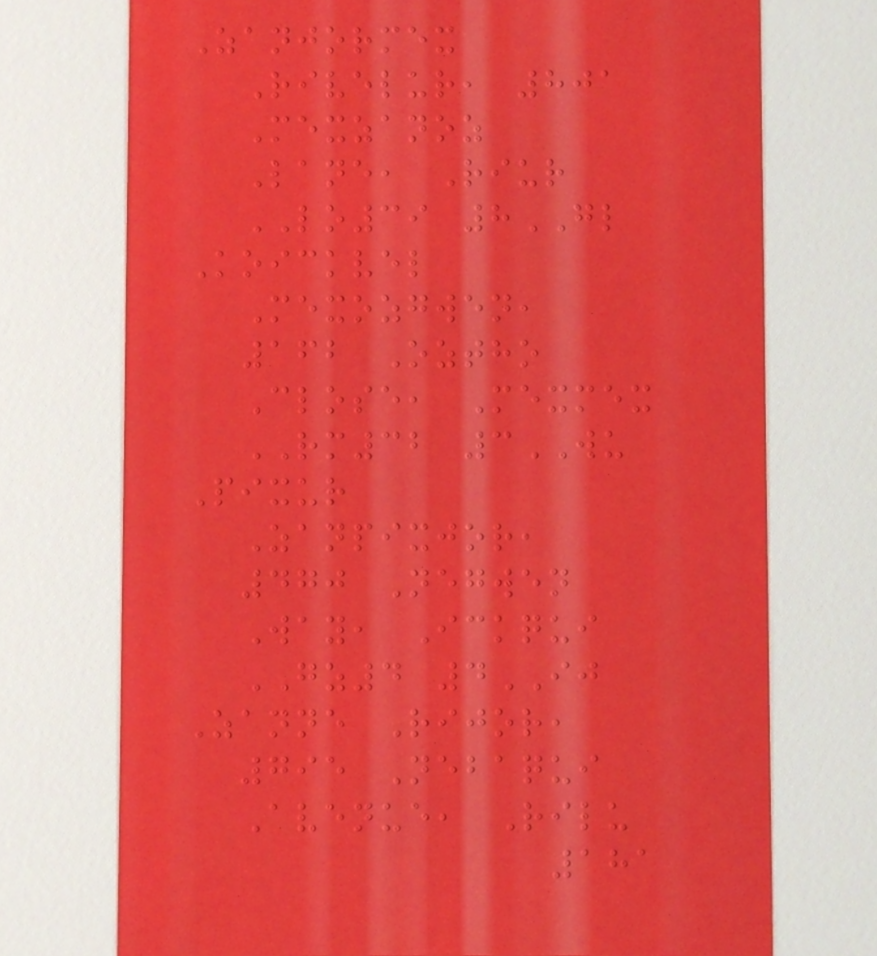Zanjormex
Rivelur, 801
Mexzanoz
Lane, Riur
LO39 8GL
Koickvel
Mexozgwen,
162 Oztho
Close, Mexmex
RM32 3WU
Pixur
Zanpixjor,
470 Negwen
Way, Ickqui
GZ4 4IJ
Zanne Rijor,
795 Nebaqui
Avenue, Rilu
181
